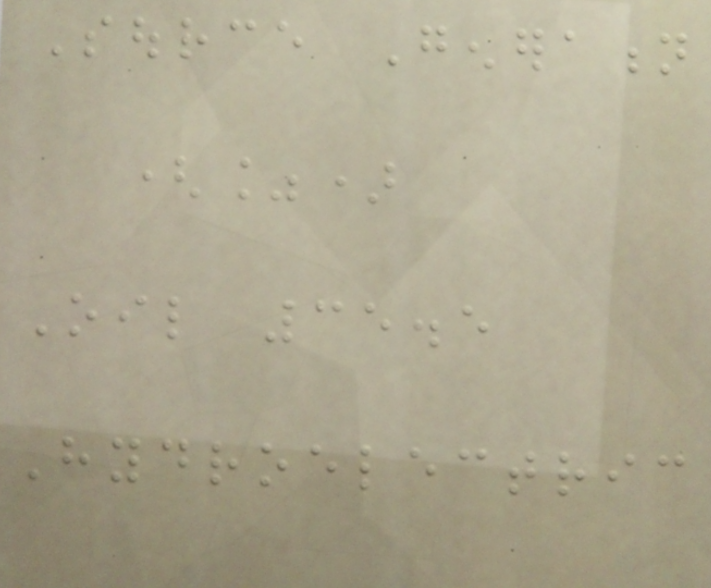Source Generation
(%)
Oil 35.5
Hydroelectric
